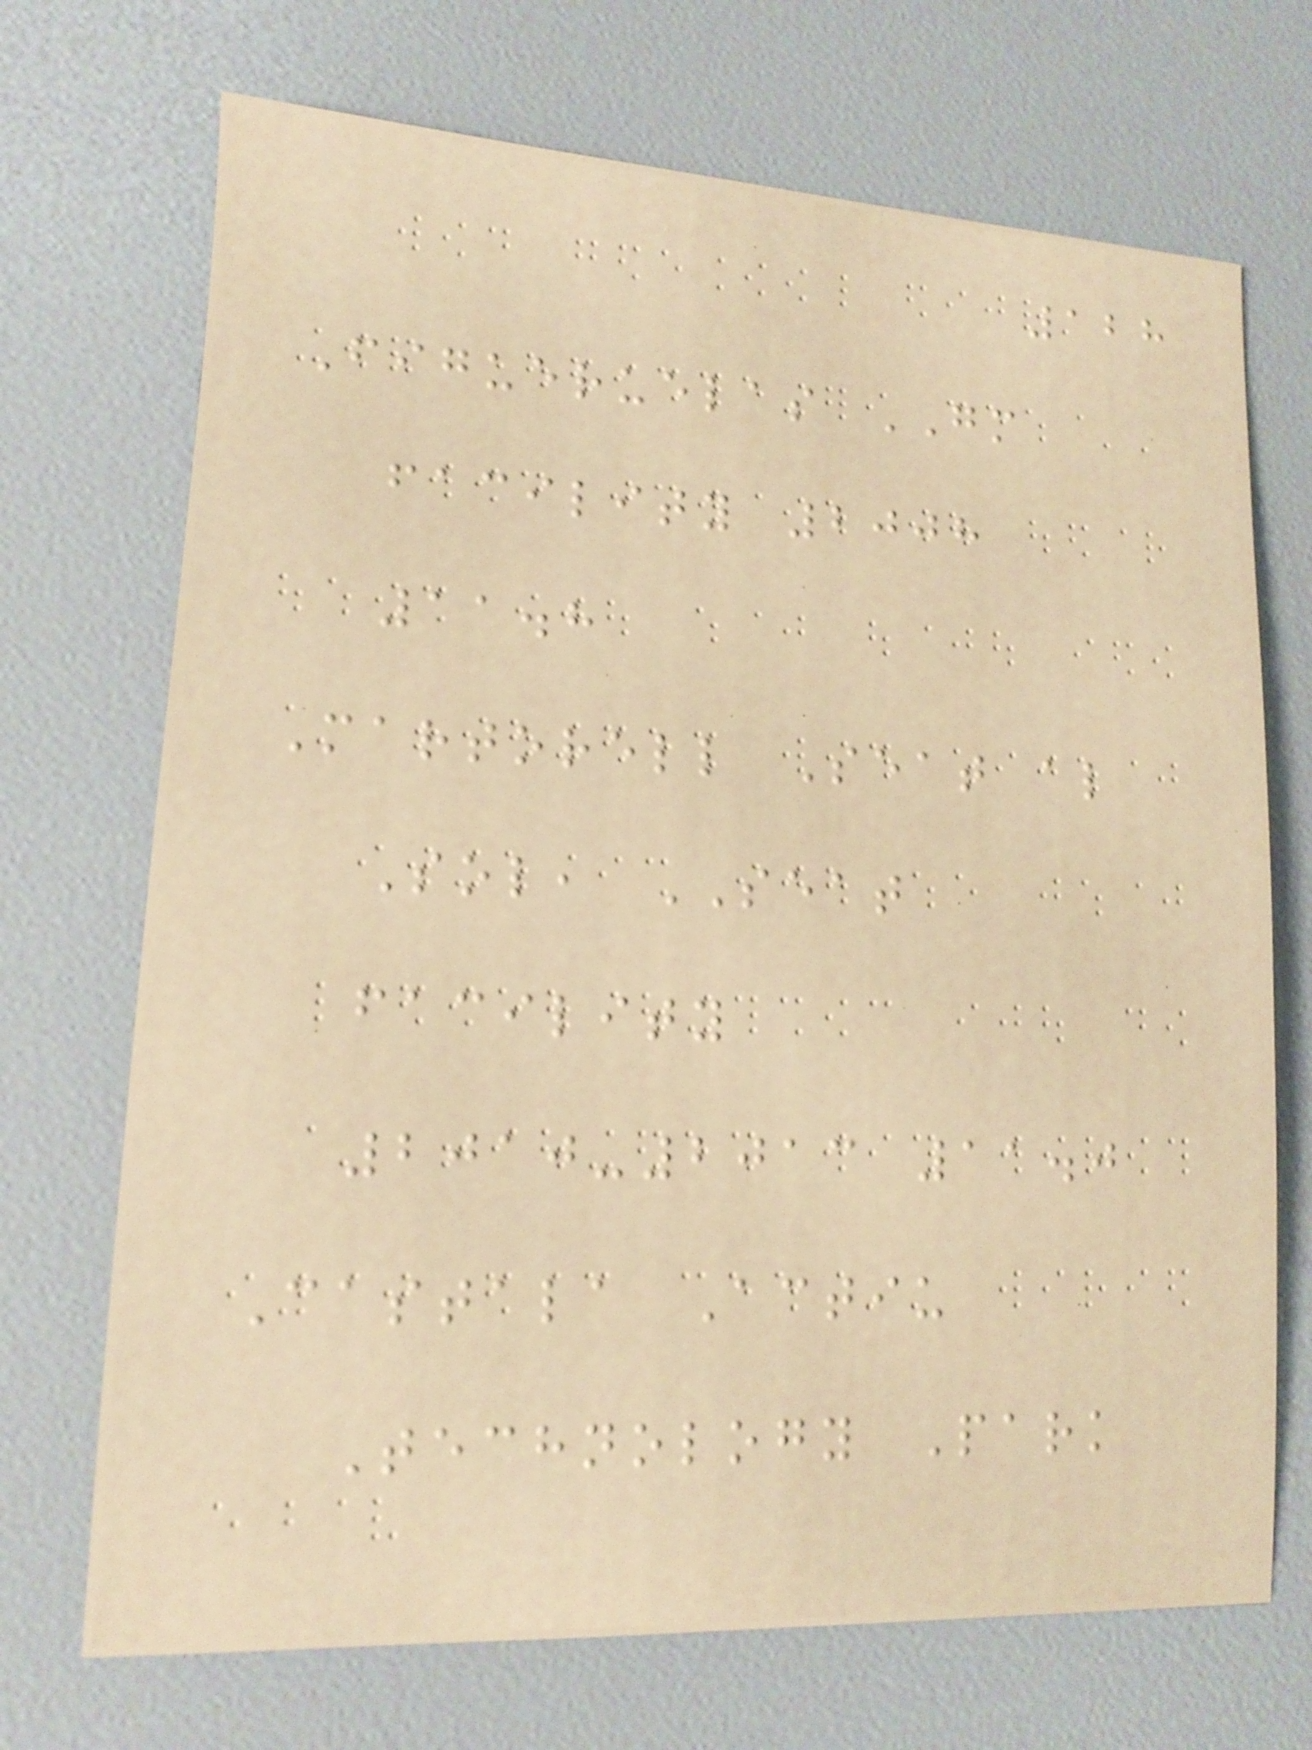128
Figueruelas GM
facility 2008
11.8
Martorell Seat al
Sol, SEAT
facility
2010-2013 11.0
Castala Actiu
Technology Park
